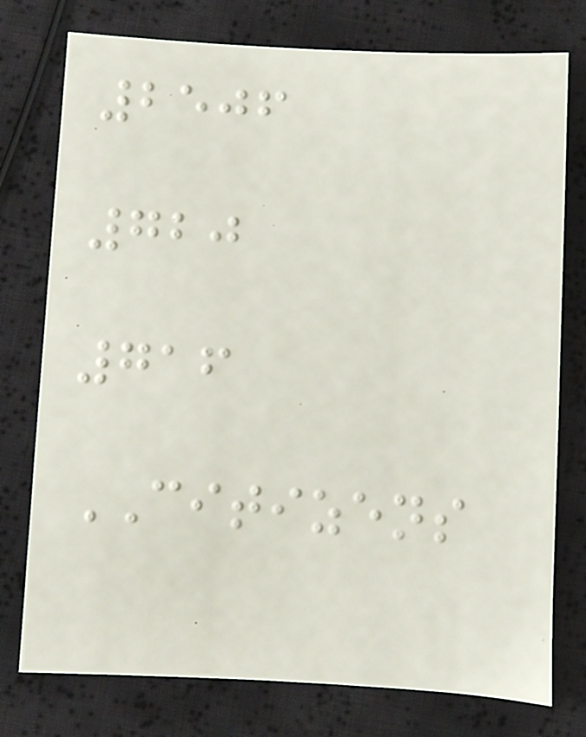2506
720
716
CITIZENS
